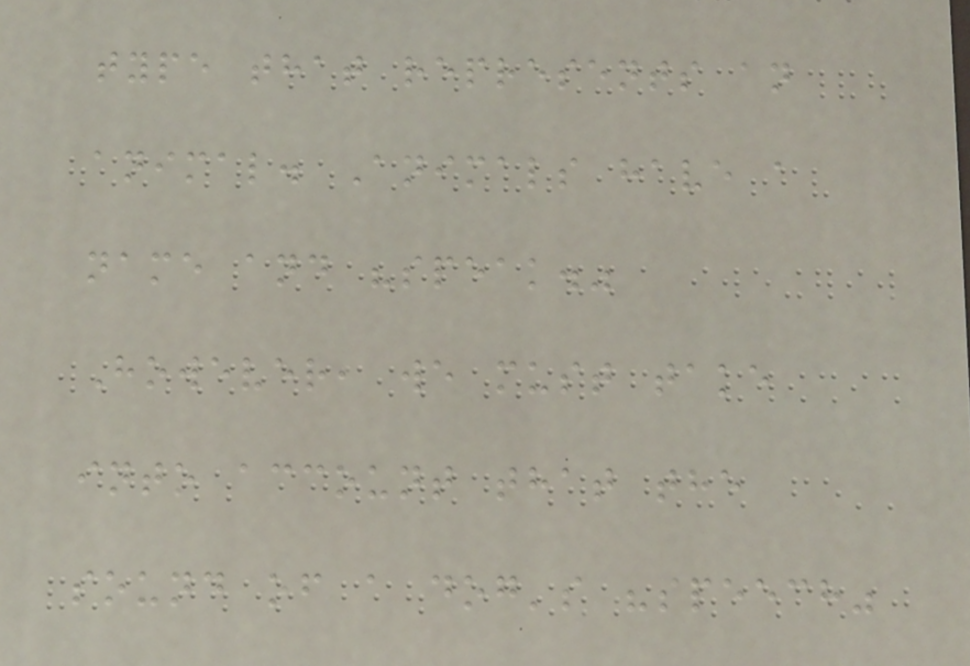type that represents an
animal. Animals have a
name and "speak."
However, we must take
into account that the
sound of a dog's "speech"
